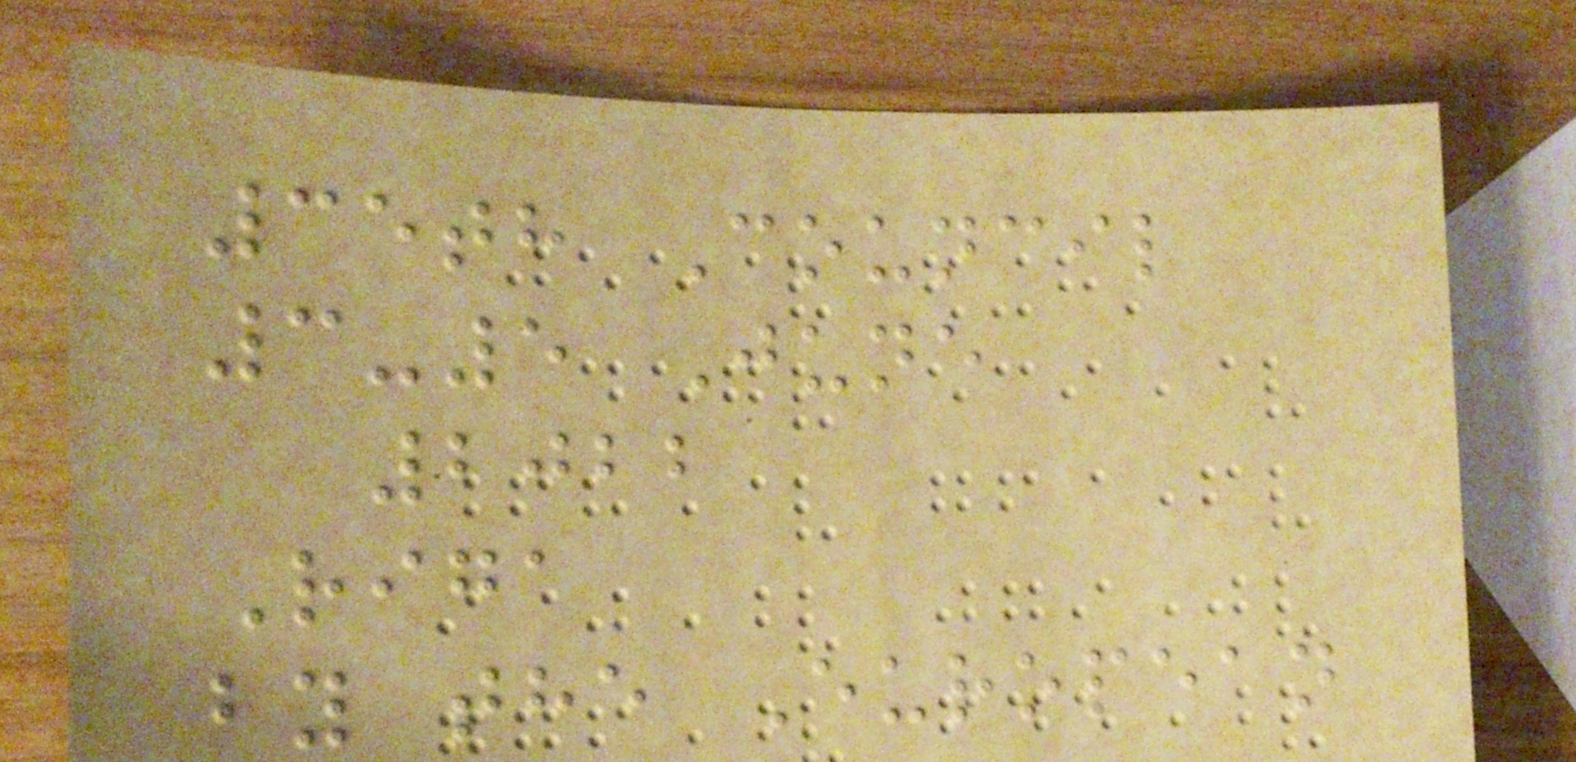35th Council
3-5 June
2022
Riga
by the European
